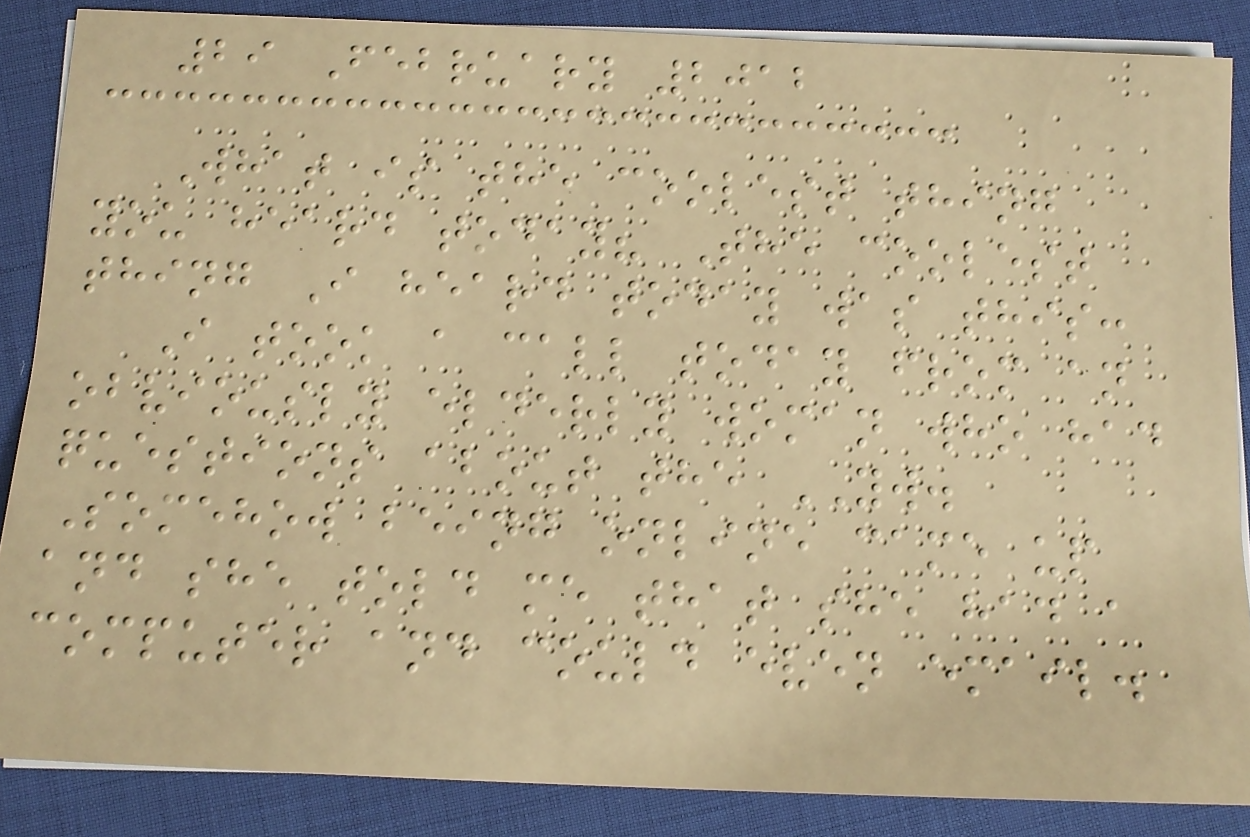29 February 2012
What is the coolest thing
you heard today? The coolest
thing I heard today was this:
I took a call today from an
obviously elderly woman who had
questions about the YW.
Somehow being online came up
and she told me that she had a
computer and could even email.
